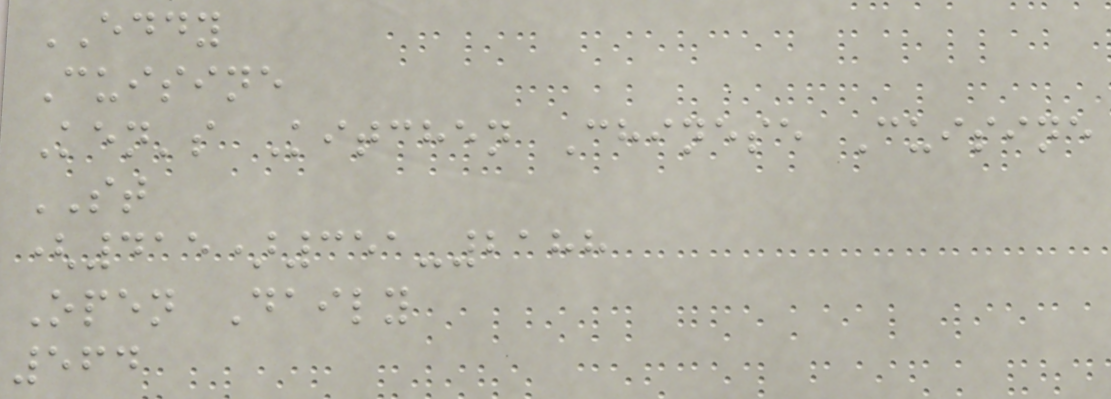EDDY
Cuisine
Ken's Kitchen Chinese Cuisine
ST
(415)351-2188
Open Daily
564
